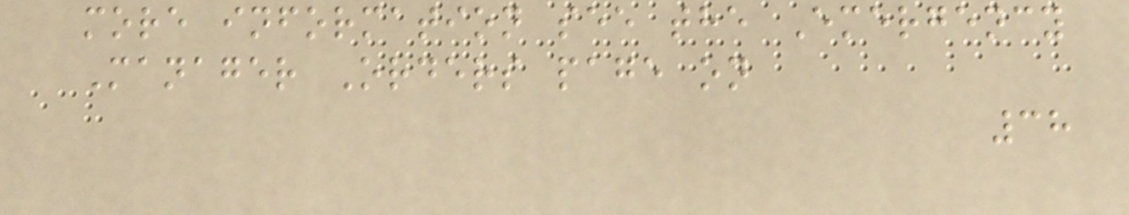more information see the Emergency
Manager Orders page on
38
